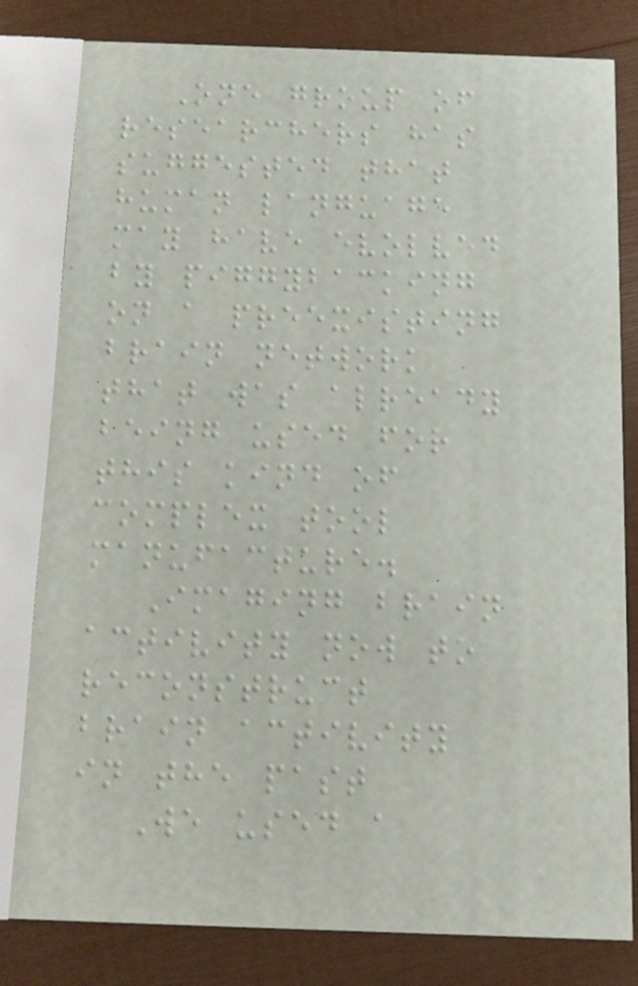One group of
researchers has
suggested that
human language
may have evolved
by piggybacking
on a preexisting
brain network
that was already
being used for
this kind of
complex tool
manufacture.
Imaging brain
activity now to
reconstruct
brain activity
in the past
We used a
